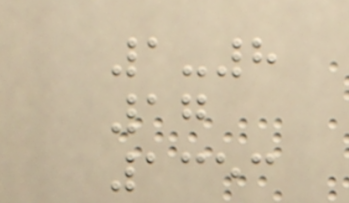1-8
17
1353
